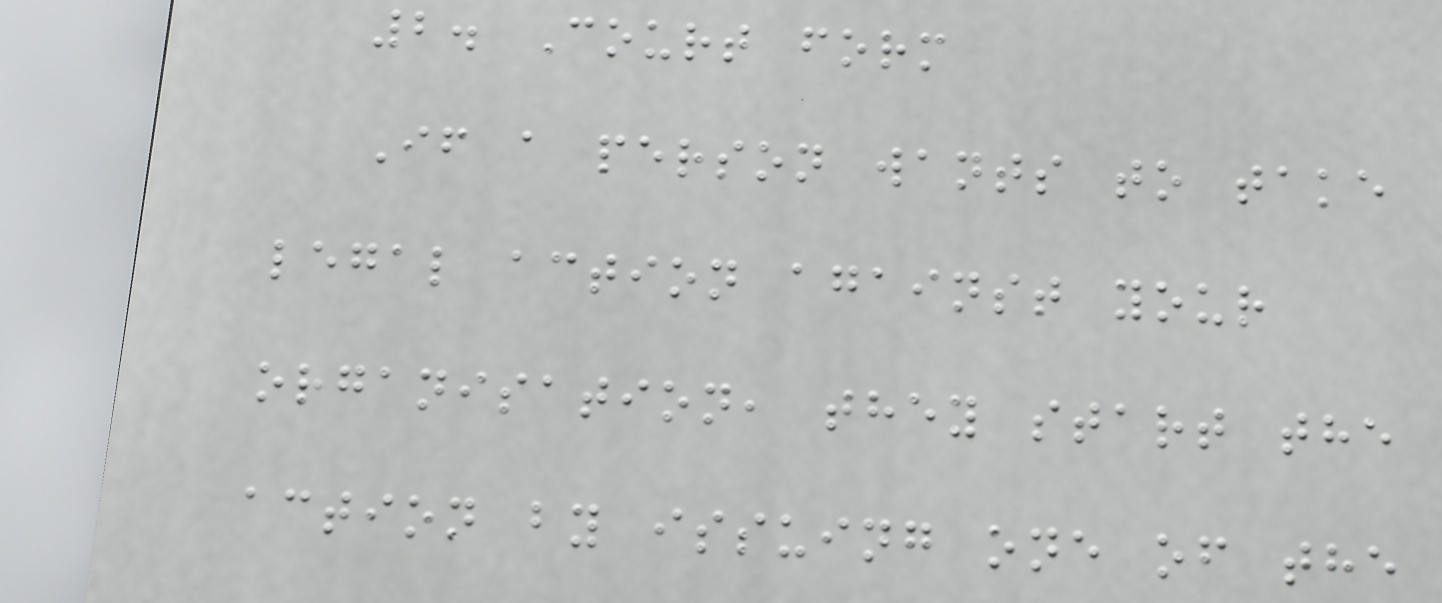2. Court form
If a person wants to take
legal action against your
organisation, they start the
action by issuing one of the
